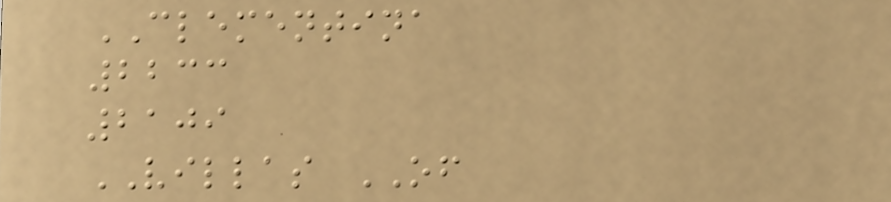CLEMENTINA
2233
2109
VILLAS OF
